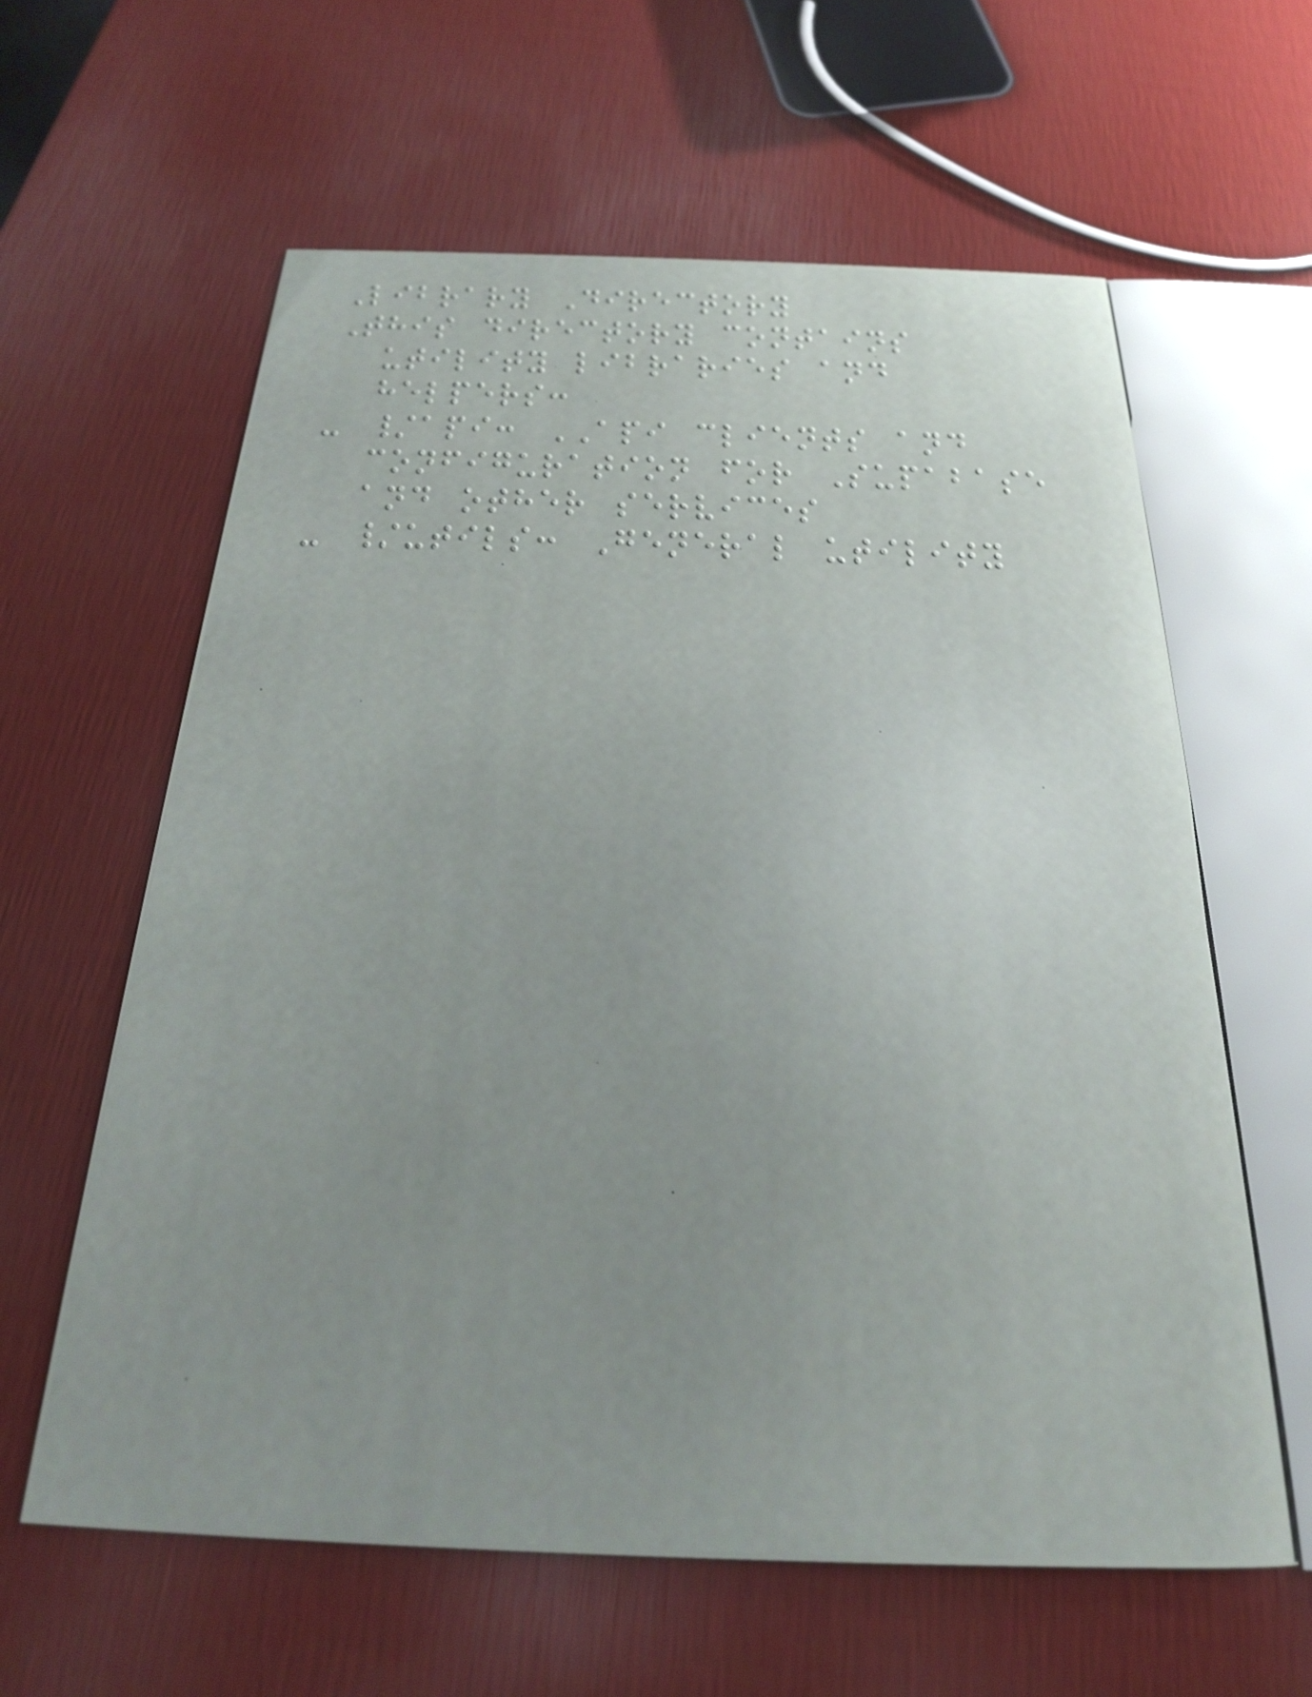Library Directory
This directory contains
utility libraries and
helpers:
- /api: API clients and
configuration for Supabase
and other services
- /utils: General utility
